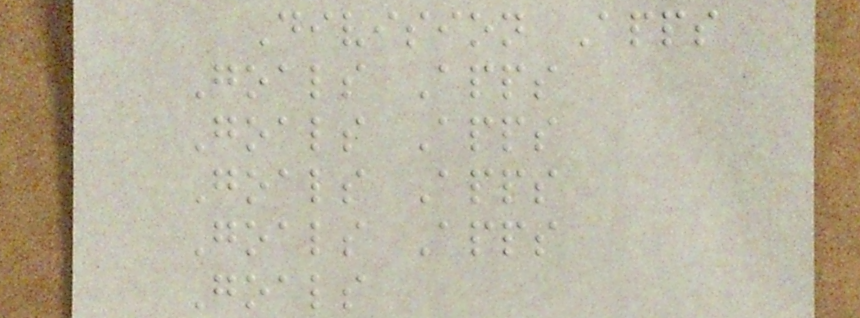Division Apps
Goals Apps
Goals Apps
Goals Apps
Goals Apps
Goals
